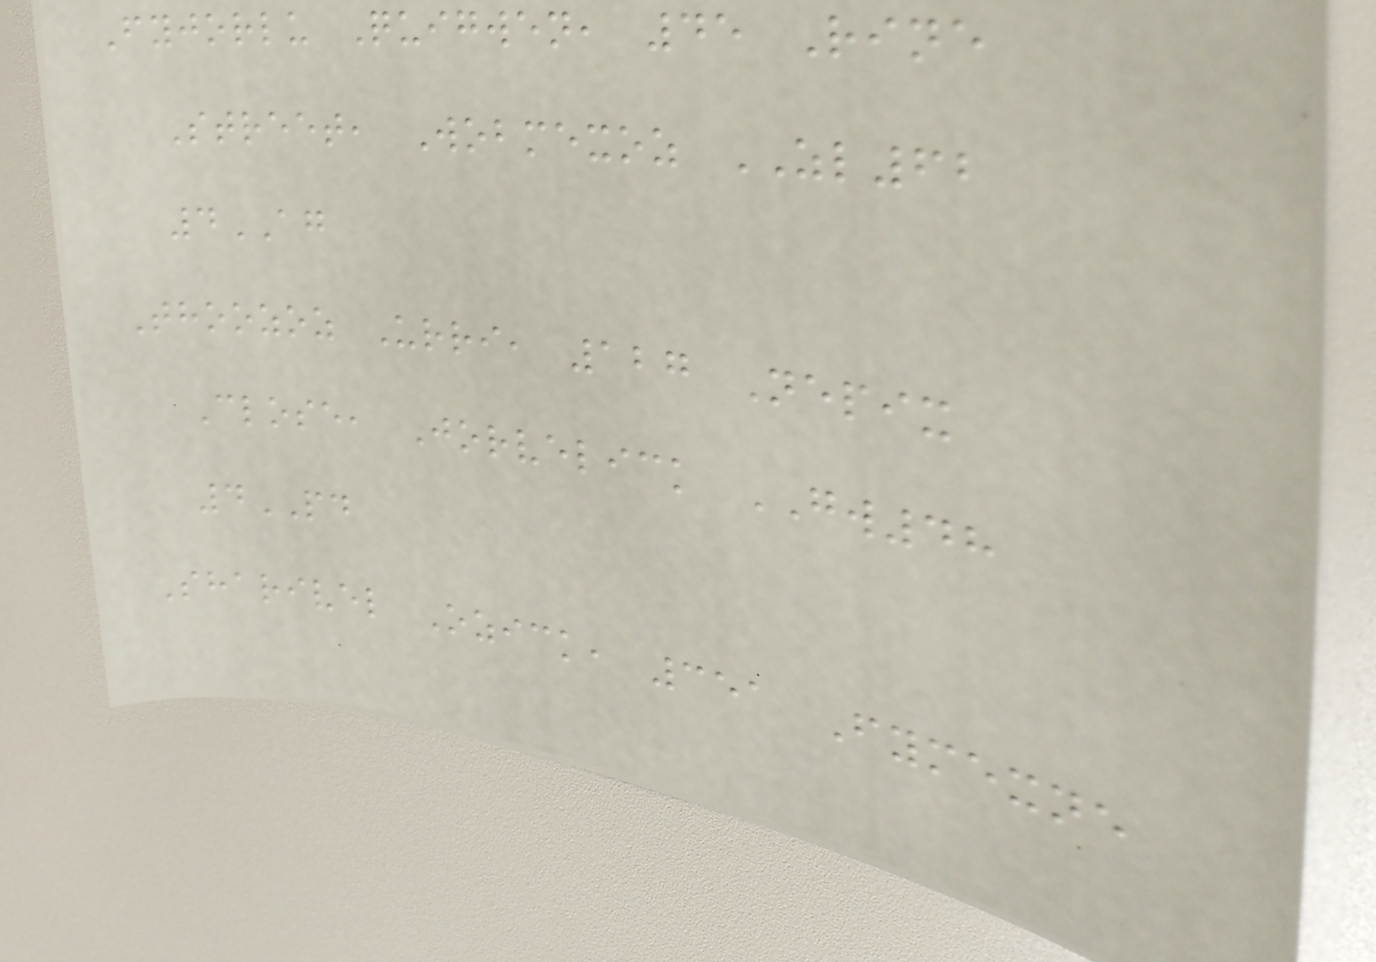Fyjorlu Quigwen, 45 Rine
Street, Wobmexoz ZL62
4AG
Thoozoz Urri, 127 Nepix
Close, Jorvelick GW48
4PD
Sharivel Ozick, 351 Fymexne
